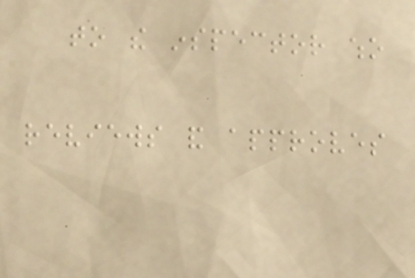to the inspector who
reviews and approves
